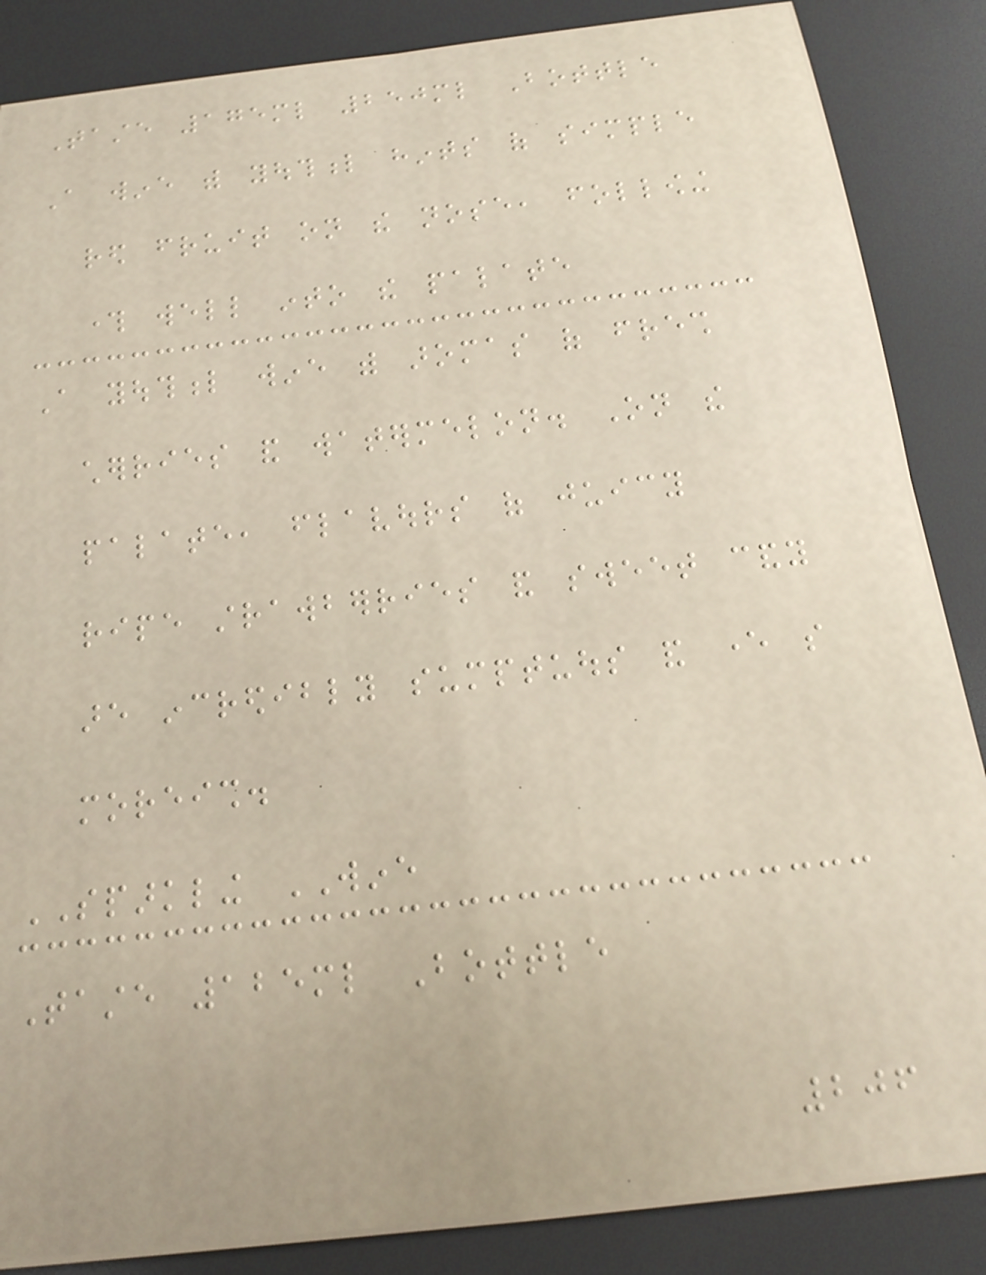Taste 175ml 250ml Bottle
A wine with youthful hints of simple
red fruit on the nose, following
through well into the palate
A youthful wine with aromas of fresh
cherries and watermelon. On the
palate, flavours of juicy
ripe strawberries and sweet candy
are incredibly sumptuous and ever so
moreish.
SPARKLING WINE
Taste 125ml Bottle
206
